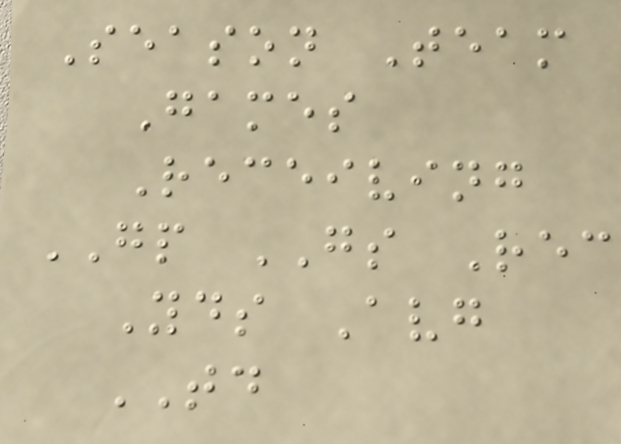Season Team
Games
Receiving
GP GS Rec
Yds Avg
TD
